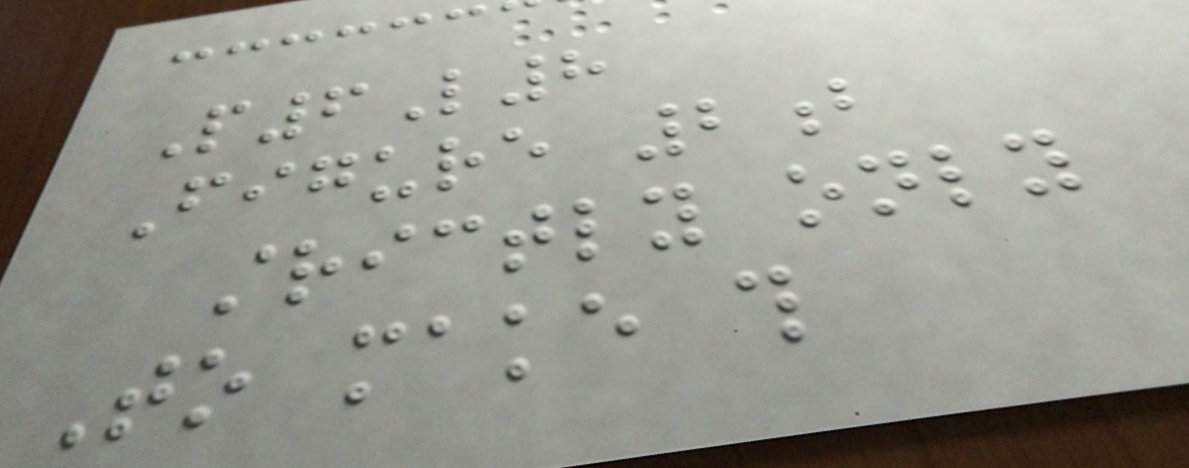P6L8
Figure 2b
strictly only
To make this
